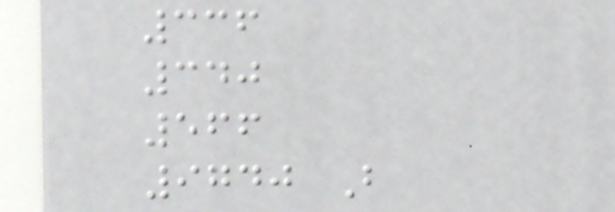336
340
566
9740 B
